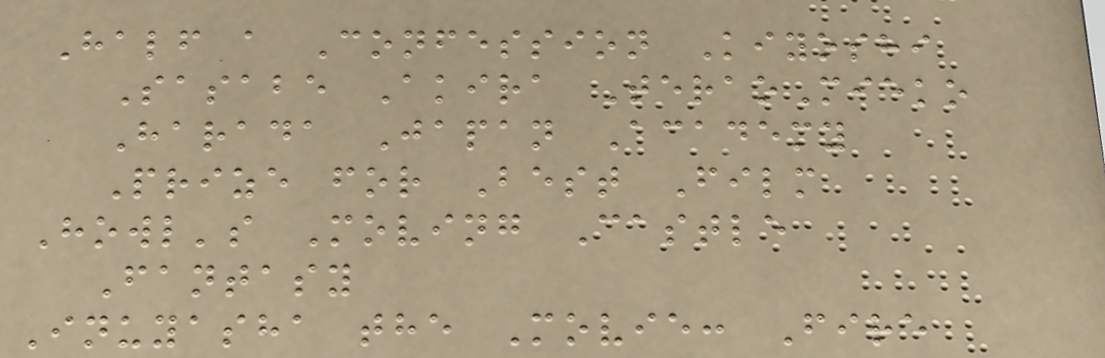Half a Confession Kiyoshi
Sasabe Akira TeraoMieko
Harada Japan Academy
Prize for Best Film
Howl's Moving Castle
Fantasy
Inuyasha the Movie: Fire
